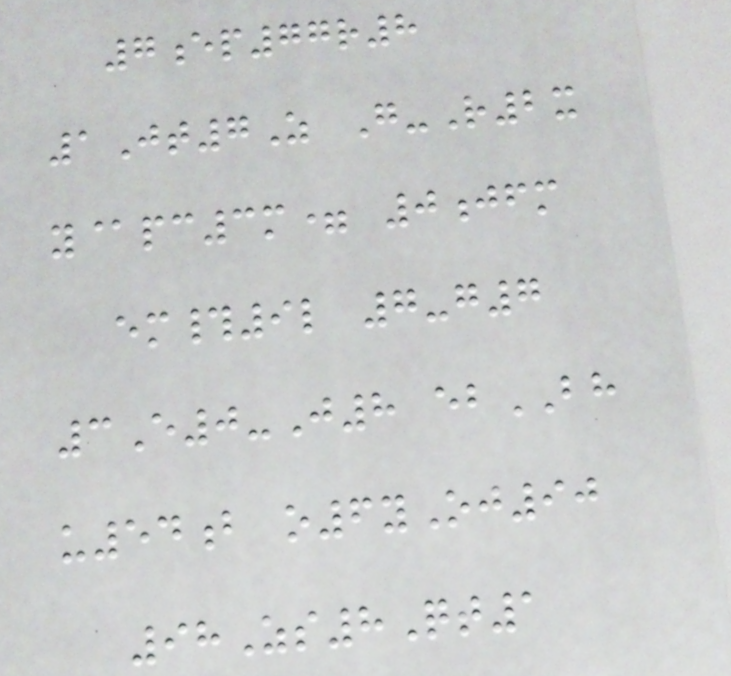7ep77r8
1Jt7Z G-R2x
y@pc3m= 0jfm
em#9l 7-g7
3E0-J8 ebBH
u54b o6yOj90
98Zs8Qt1
